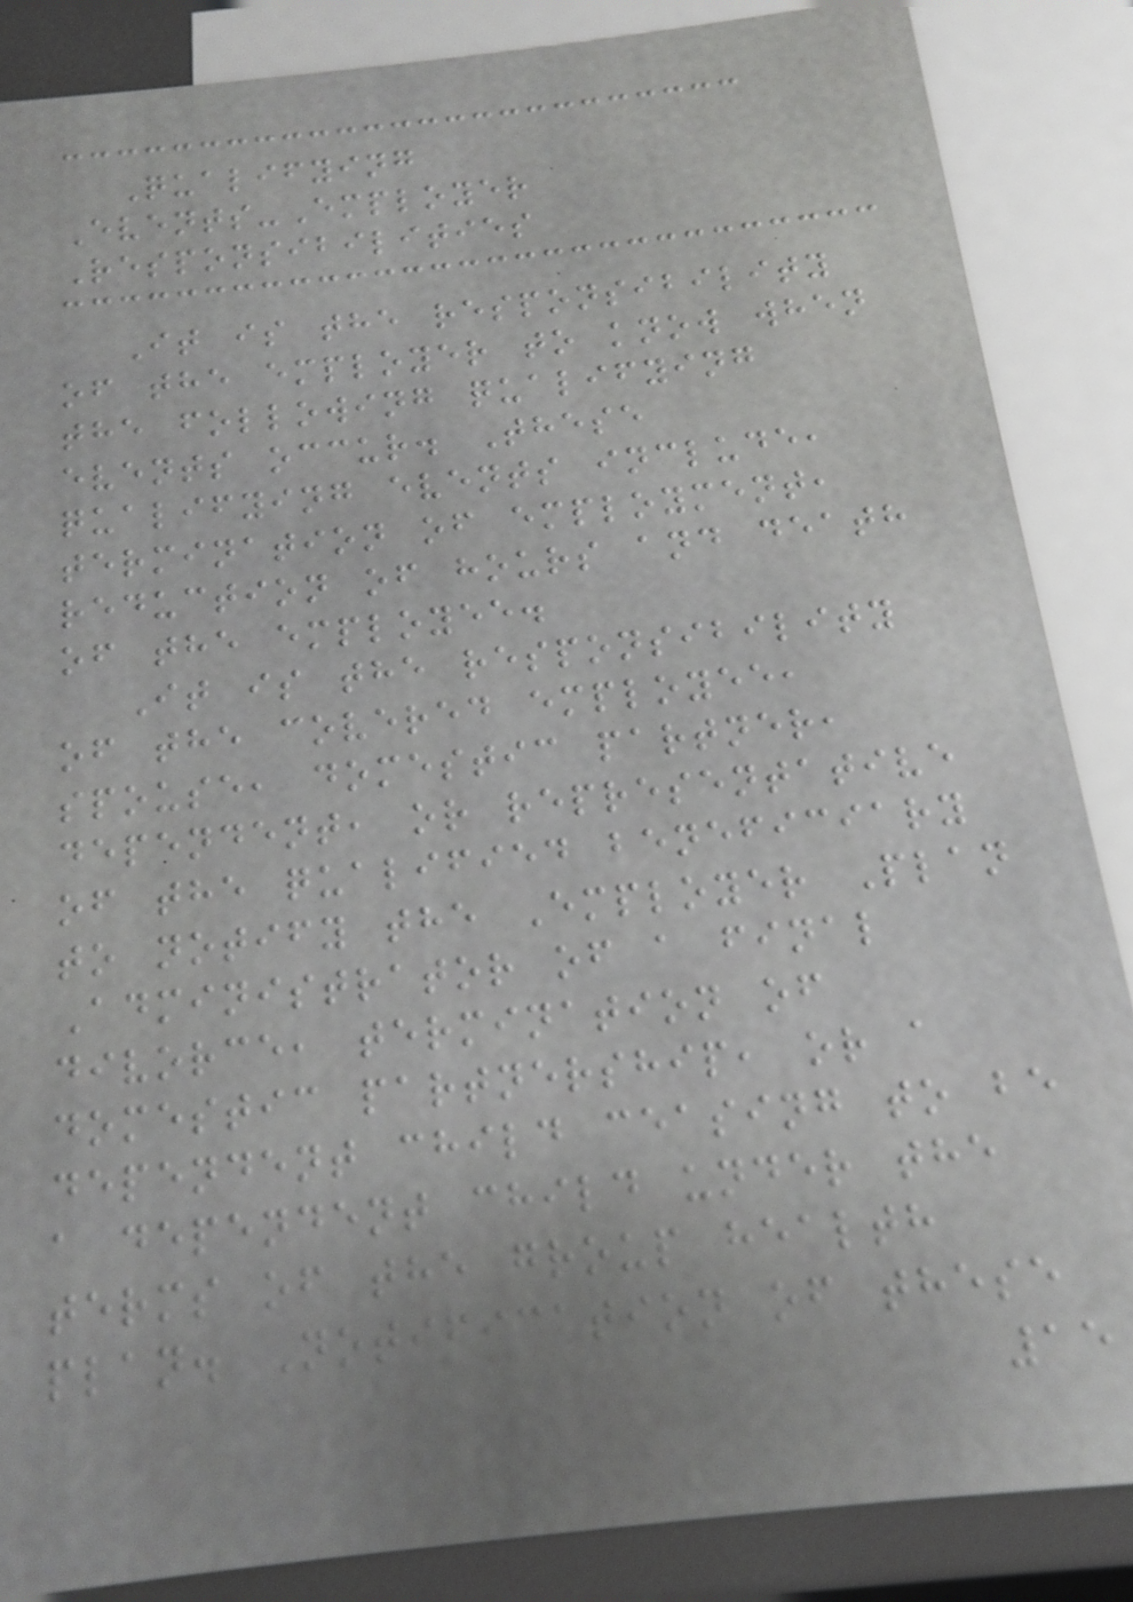Qualifying
Events-Employer
Responsibilities
It is the responsibility
of the employer to know when
the following qualifying
events occur. These
qualifying events include,
termination of employment,
reduction of hours and death
of the employee.
It is the responsibility
of the covered employee,
spouse, domestic partner,
dependent, or representative
of the qualified beneficiary
to notify the Employer Plan
Administrator of a final
divorce, termination of
domestic partnership, or a
dependent child ceasing to be
a dependent child under the
terms of the group health
plan. Notification of these
15
